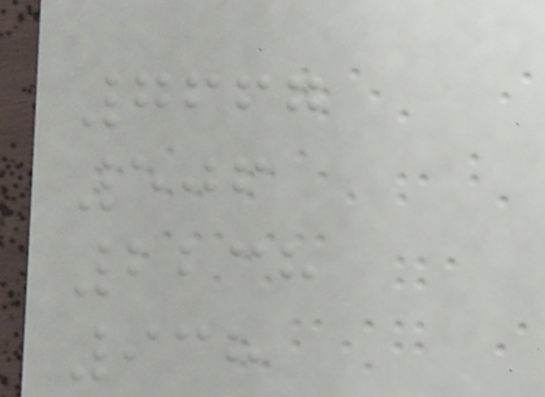7667
506
2238
938
